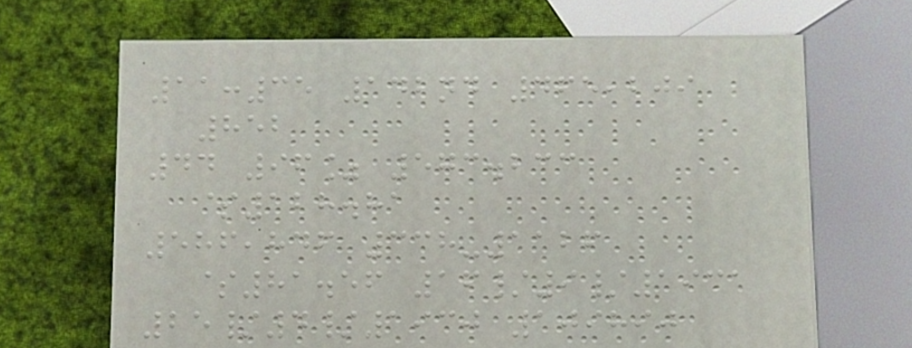11:35 142nd 465,209
852
44 96% 573.233
$128.81
586,846 338-1126
$81.56 16/9/1931
25/4/1930 109890
